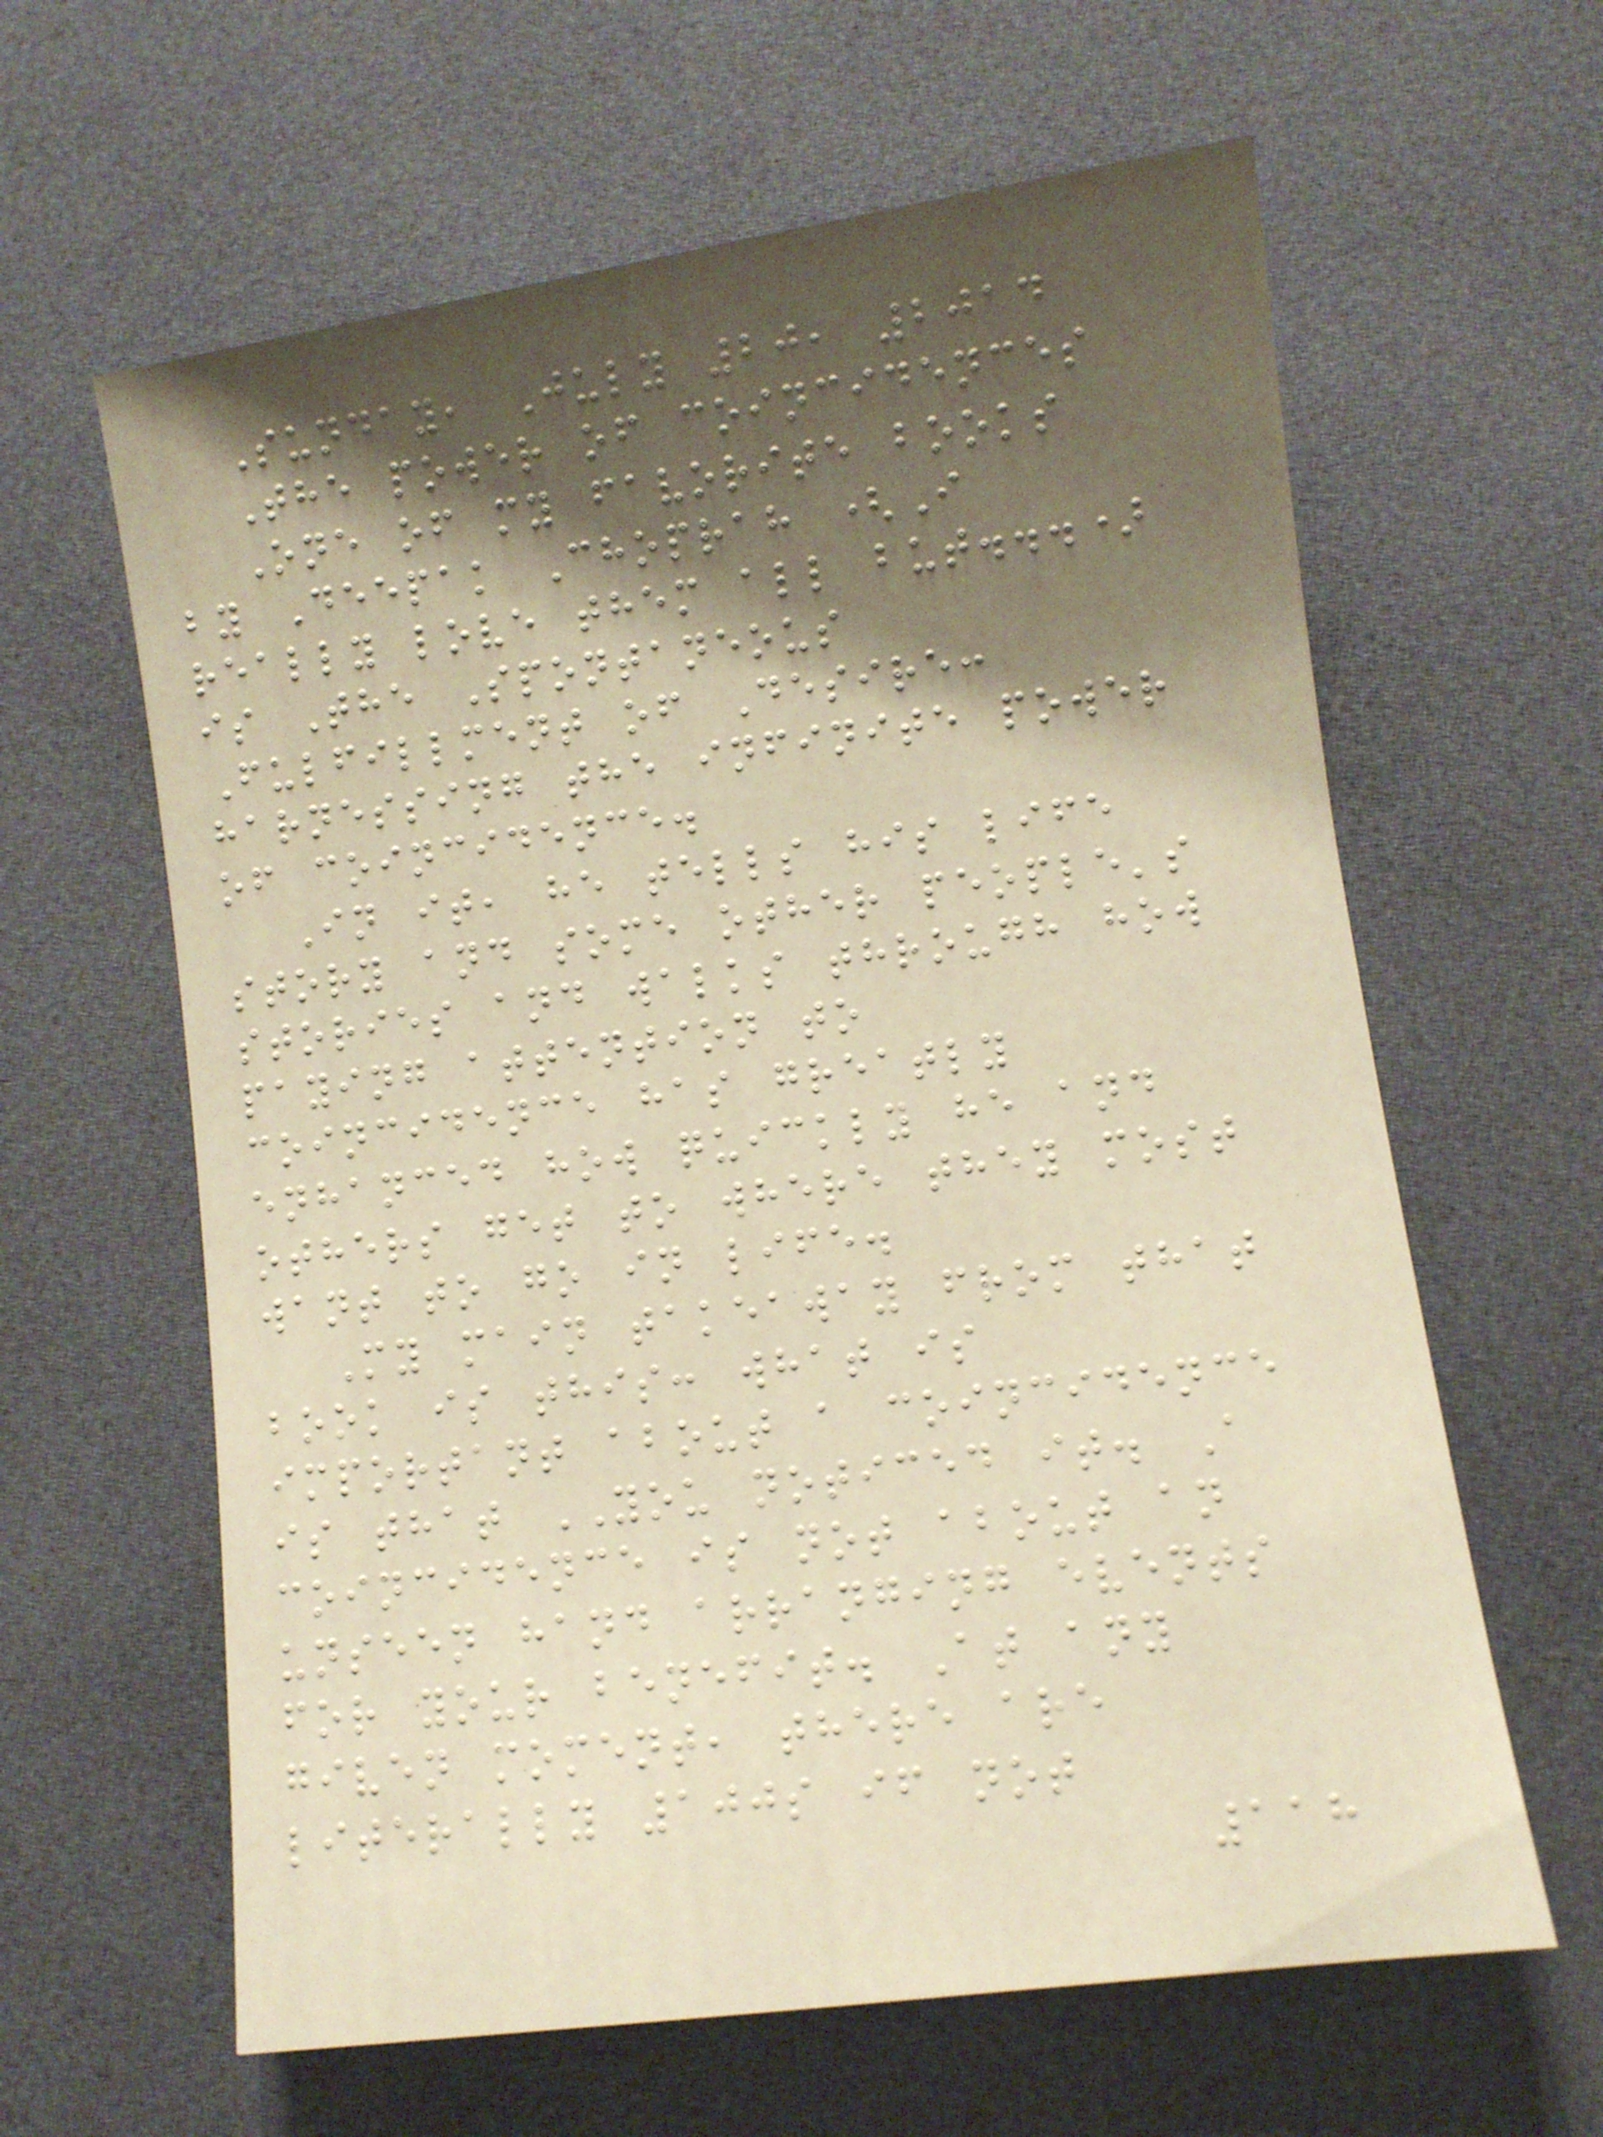Sunday, July 20, 2014
The power of coincidences
One of my favorite books
by Deepak Choprah (I
really love them all but...)
is The Spontaneous
Fulfillment of Desire:
harnessing the infinite power
of coincidence.
In it, he tells his life
story and some other people's
stories and walks through how
paying attention to
coincidence has greatly
enhanced how quickly he and
others get to where they most
want to go in life.
My main takeaway from that
book is this: what is
important about a coincidence
is that YOU noticed it. A
coincidence is not about an
unseen hand arranging events
for your benefit. At any
given moment, there are
literally 100s if not
118
